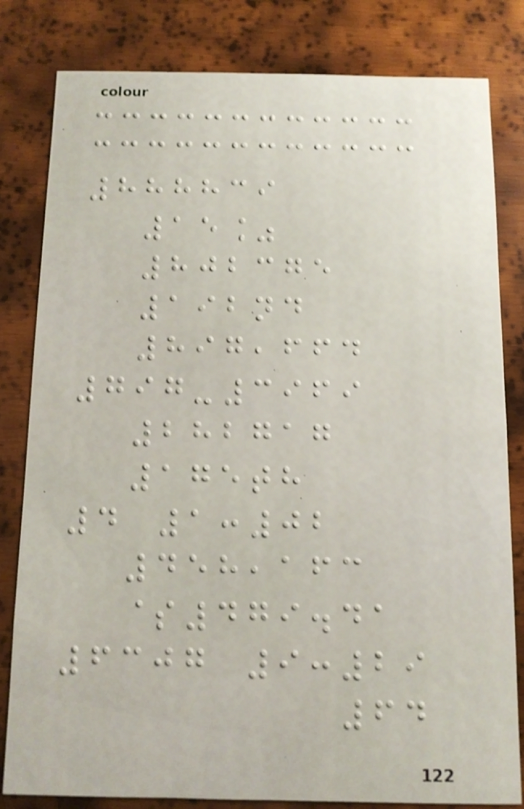888839
15%
802375
192nd
897,664
797-3969
282717
175th
4 1:02
458,163
$479.41
6307 9:29
64
